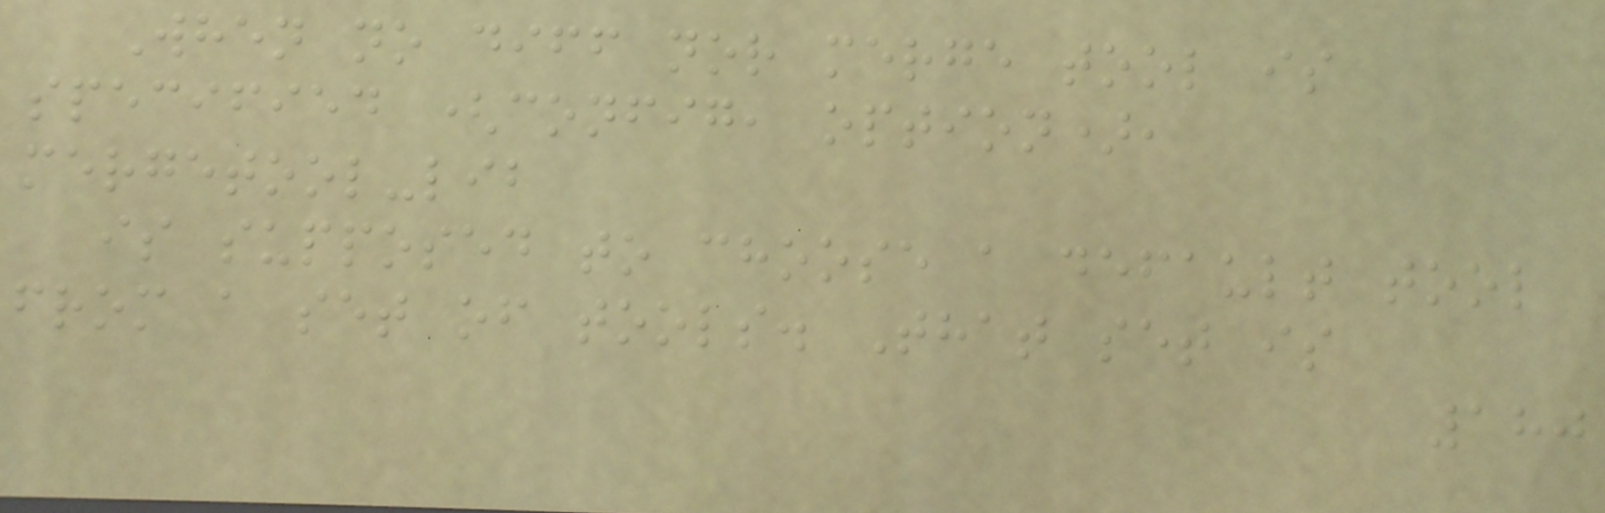When no diff nor merge tool is
specified (config, option),
mergetool-lib
is supposed to choose a default tool
from a set of tools. That set is
180
